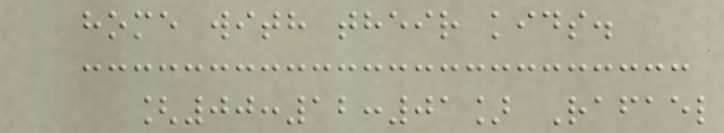home with their kids.
[00:12:01] Rafael
